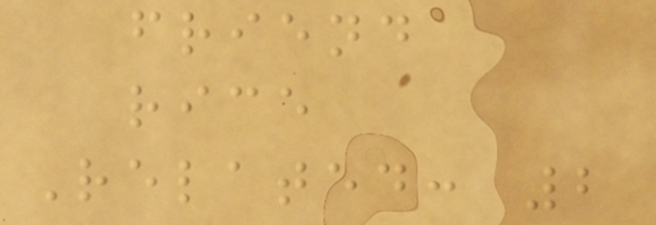friend
rice
Related: 2
